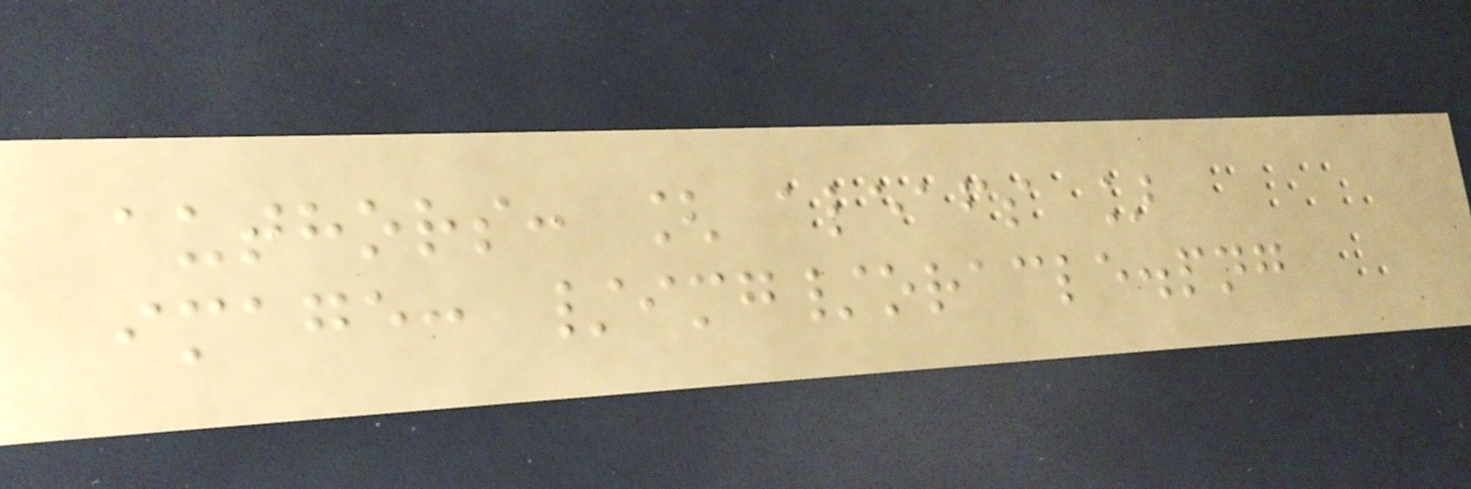authors: [ aleafs ]
image: /img/oracle.png
